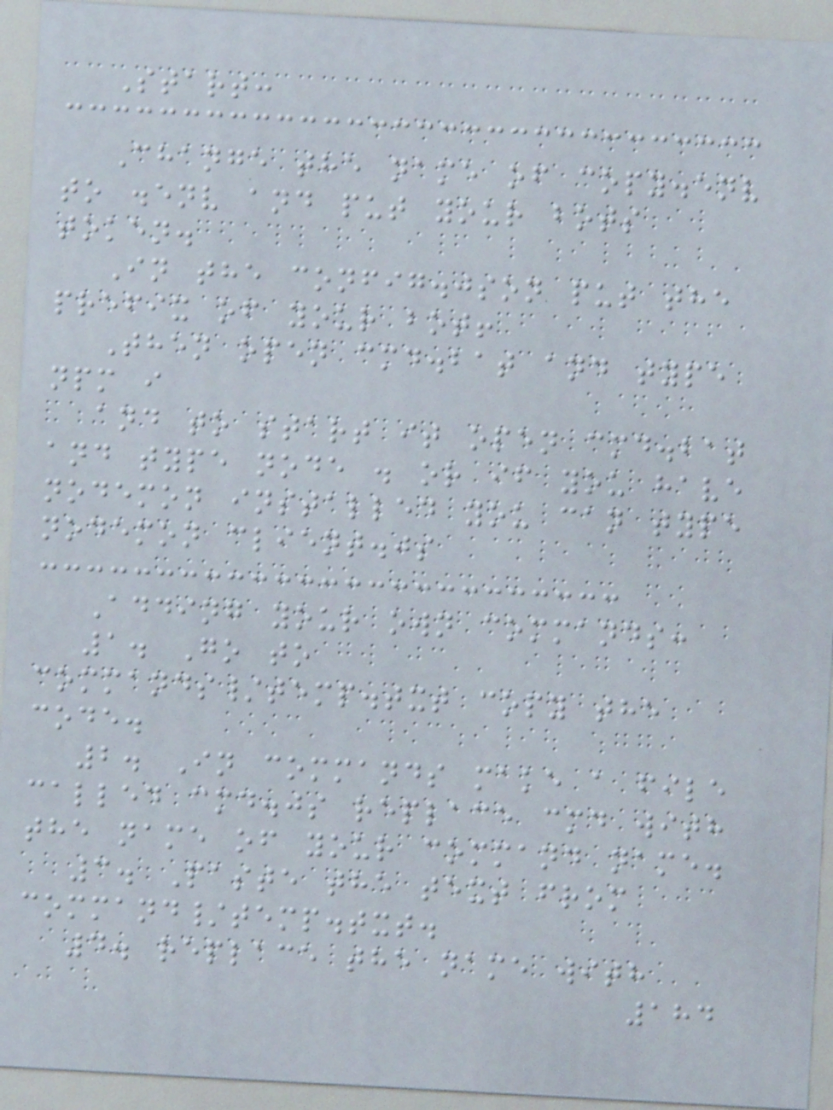Start:
Change the name of copy.env
to .env and put your bots
token.
In the config.json put the
prefix of your bot!
Then open cmd.bat and type
npm i
and to start it open cmd.bat
and type node . or if you have
nodemon installed you can type
nodemon client.js
Adding your own commands:
1. Go to
commands/temp.txt copy the
code.
2. In commands make a file
called cmd.js replace cmd with
the name of your command name.
3. Paste the text from
command/temp.txt.
4. replace the name with
184
